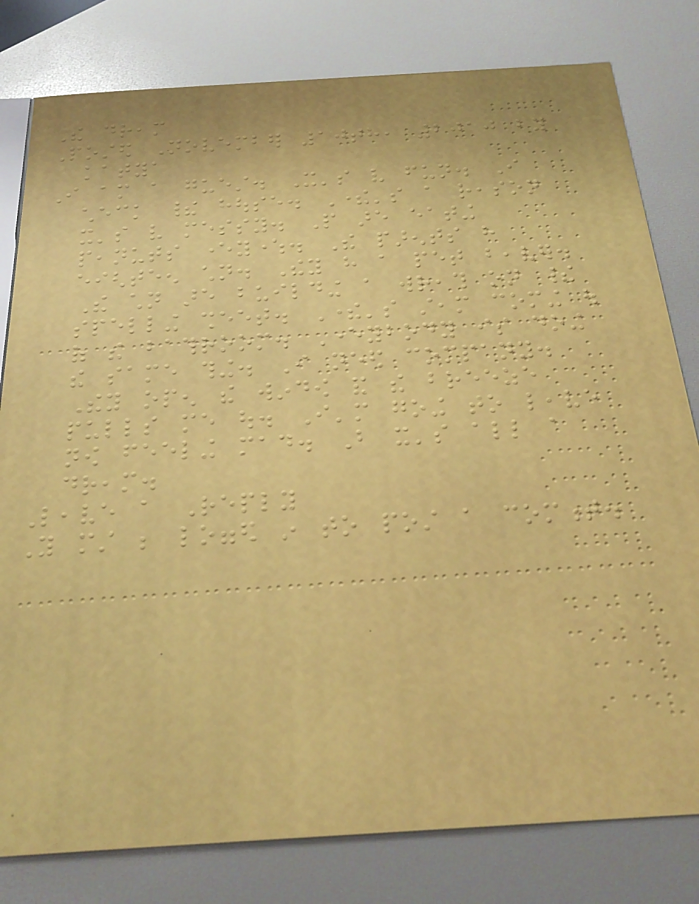The dream
Posted November 10th, 2010 by
katya
I am a guest. It's very fun. I
check their house. There's a reason
it's very messy. People are eating
peanuts everywhere. The parents have
eighteen children. They have a pet beaver.
The children are building a wreath on their
spelling sheet. There's steam coming out
of the bathroom. Everybody is doing
the same thing. I need company.
They open the window and the breeze
pulls me out. I'm going to leave
now feeling mad. But it's all a
dream.
Leave a Reply
You must be logged in to post a comment.
